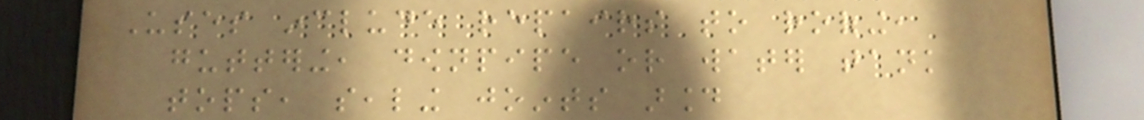Uses include repairs to roofing,
guttering, downpipe or water tank
tops, sealing joints around
